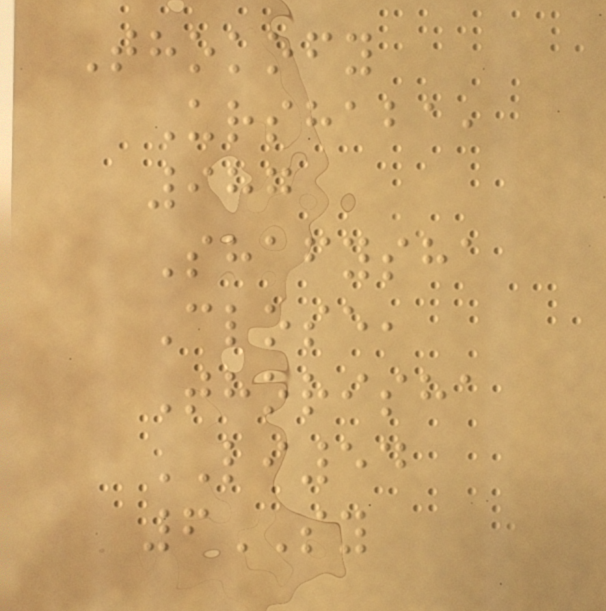Thokofy
Urshaba,
987
Shafysha
Close,
Thorisha
LI54
6SY
